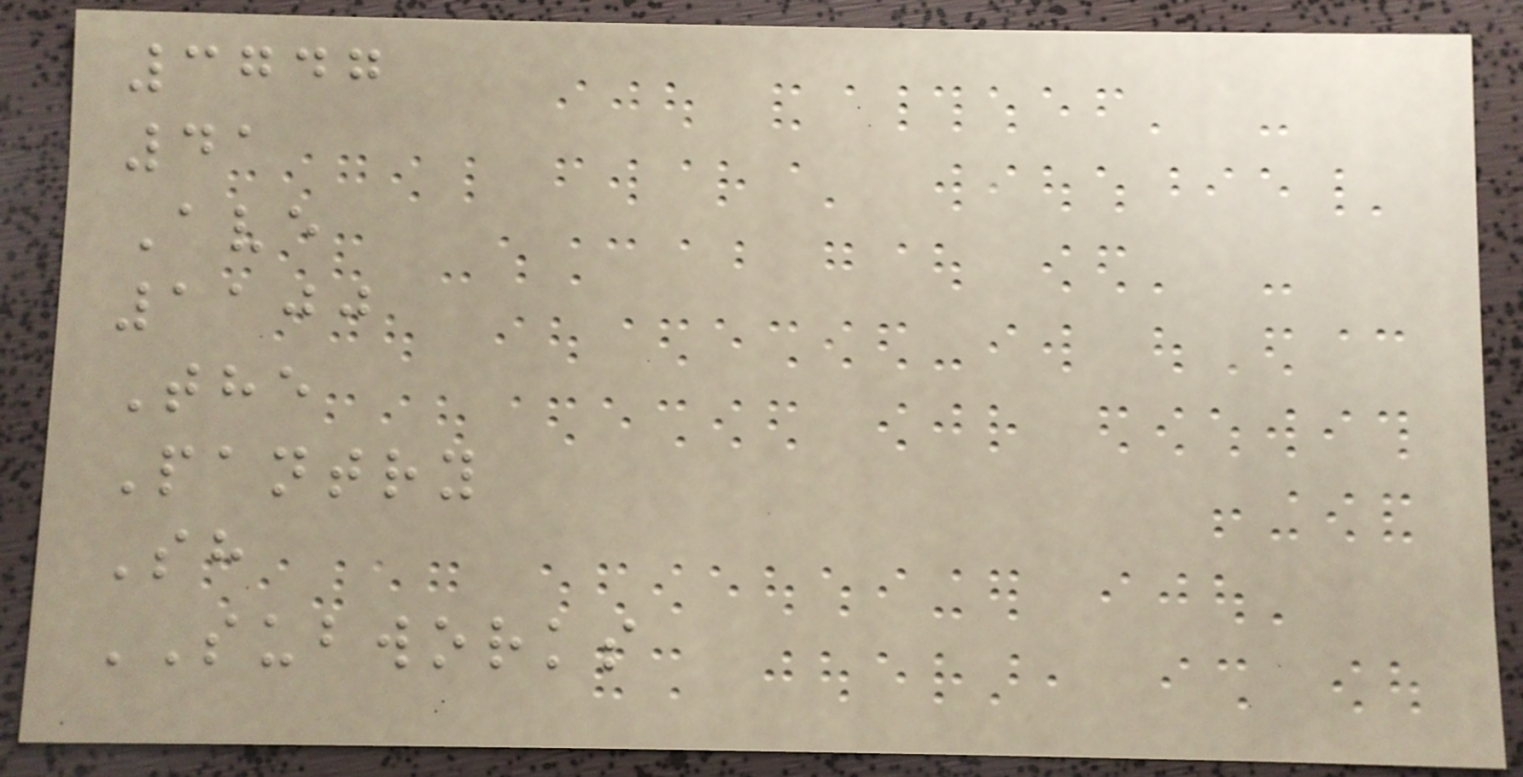3747
41
Ave
1100
The
Pantry
Sh
SUBWORKS
